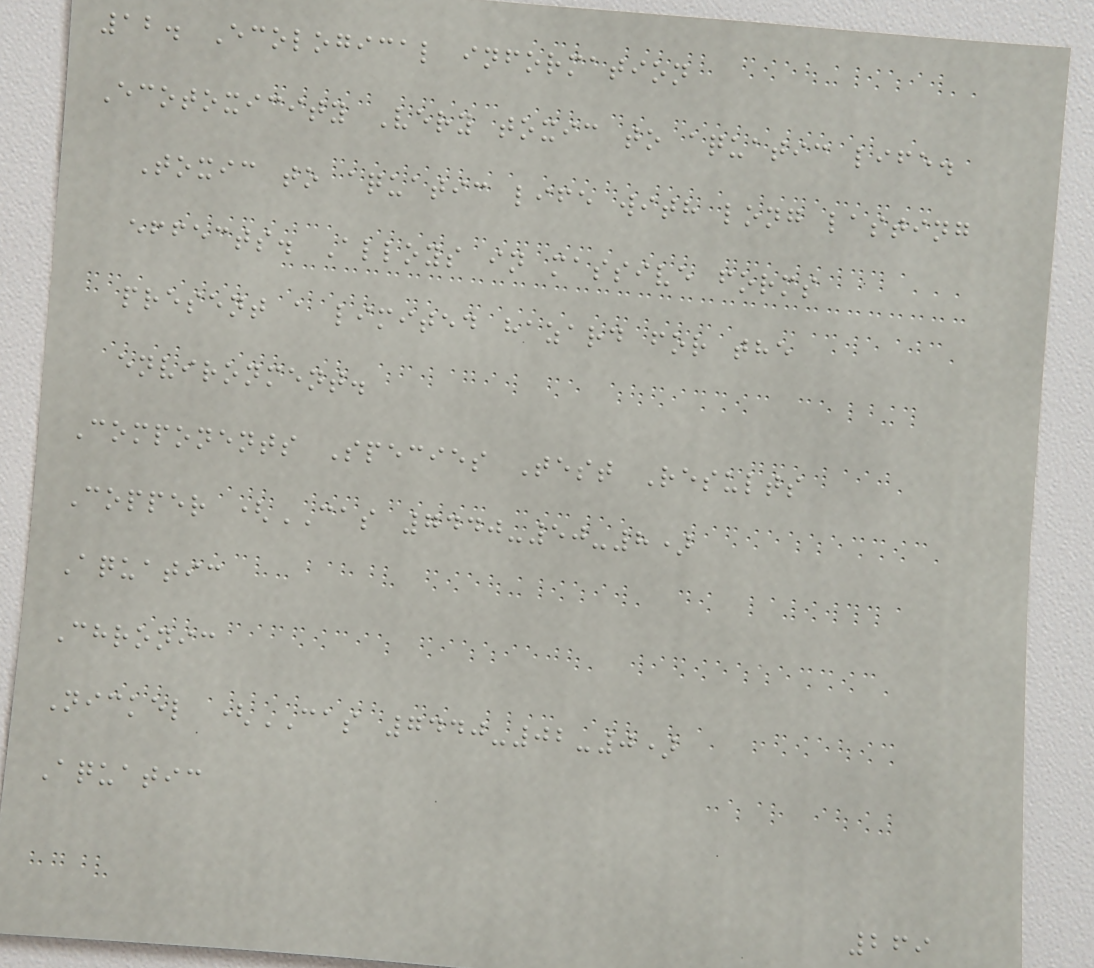12. Ecological information
Ecotoxicity Very toxic to aquatic life.
Toxic to aquatic life with long lasting
effects. Alloys in massive forms
present a limited hazard for the
environment.
Components Species Test Results
Copper (CAS 7440-50-8)
Aquatic
Chronic
Nickel (CAS 7440-02-0)
Aquatic
269
